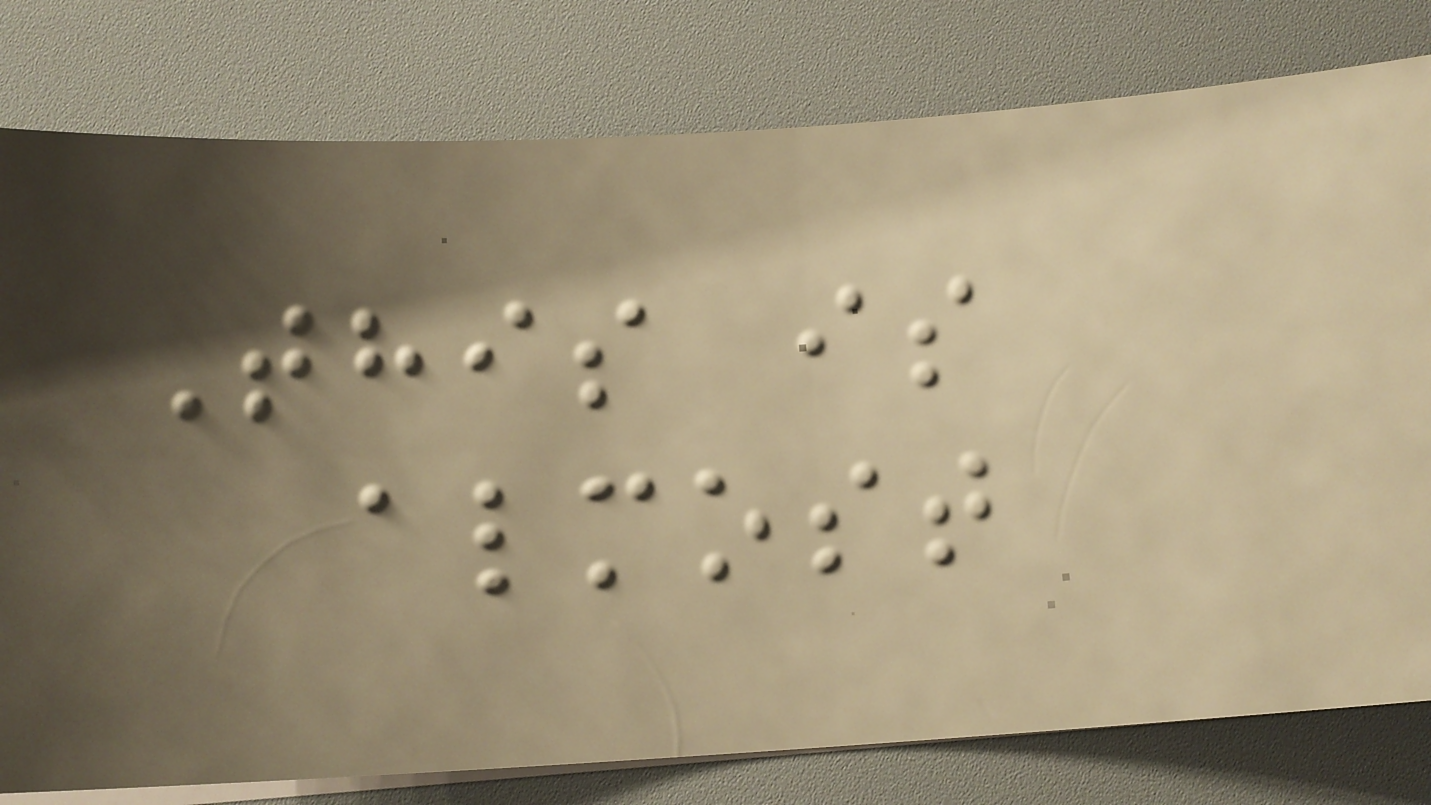This is
almost
